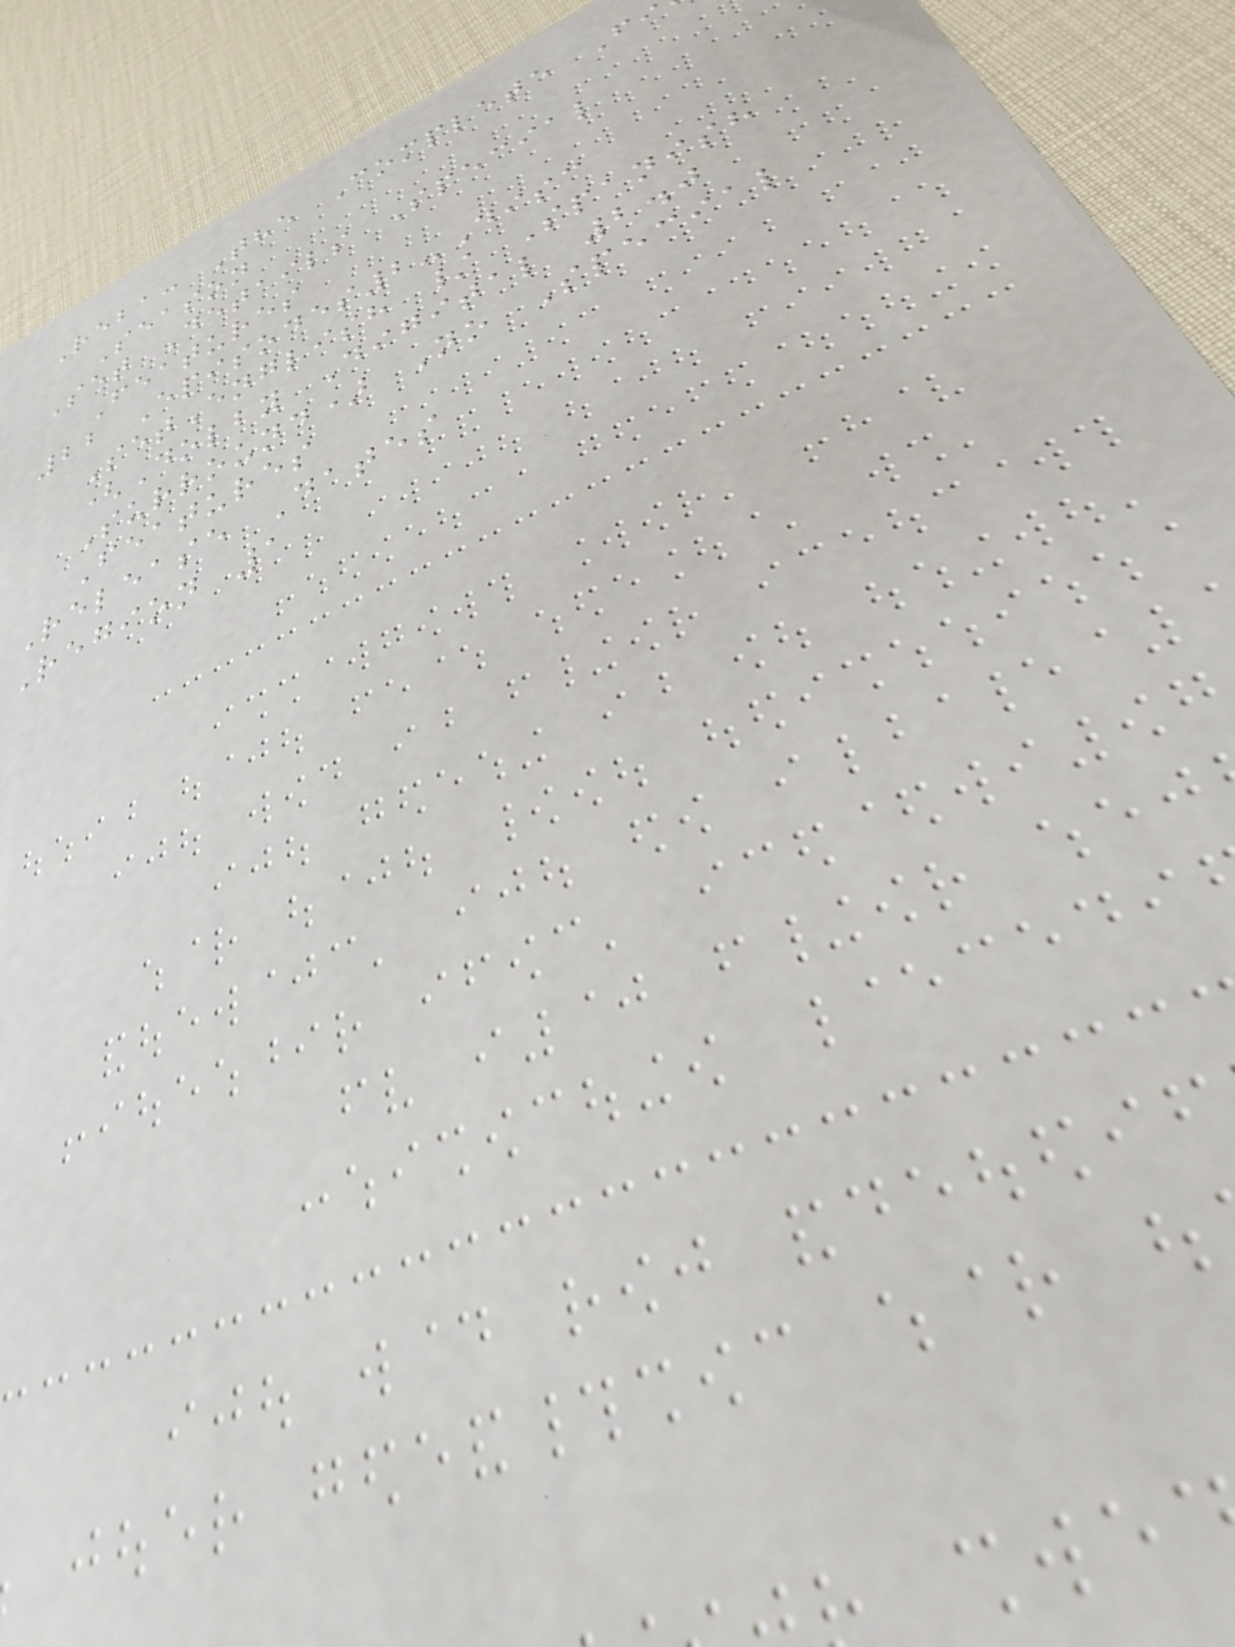Reba: The Complete Fi
Season
Set Details Special
Features
22 Episodes2-Disc
SetEnglish / Spanish
(Dolby Digital 2.0
Surround) No Special
Features
Release Dates
Region 1
